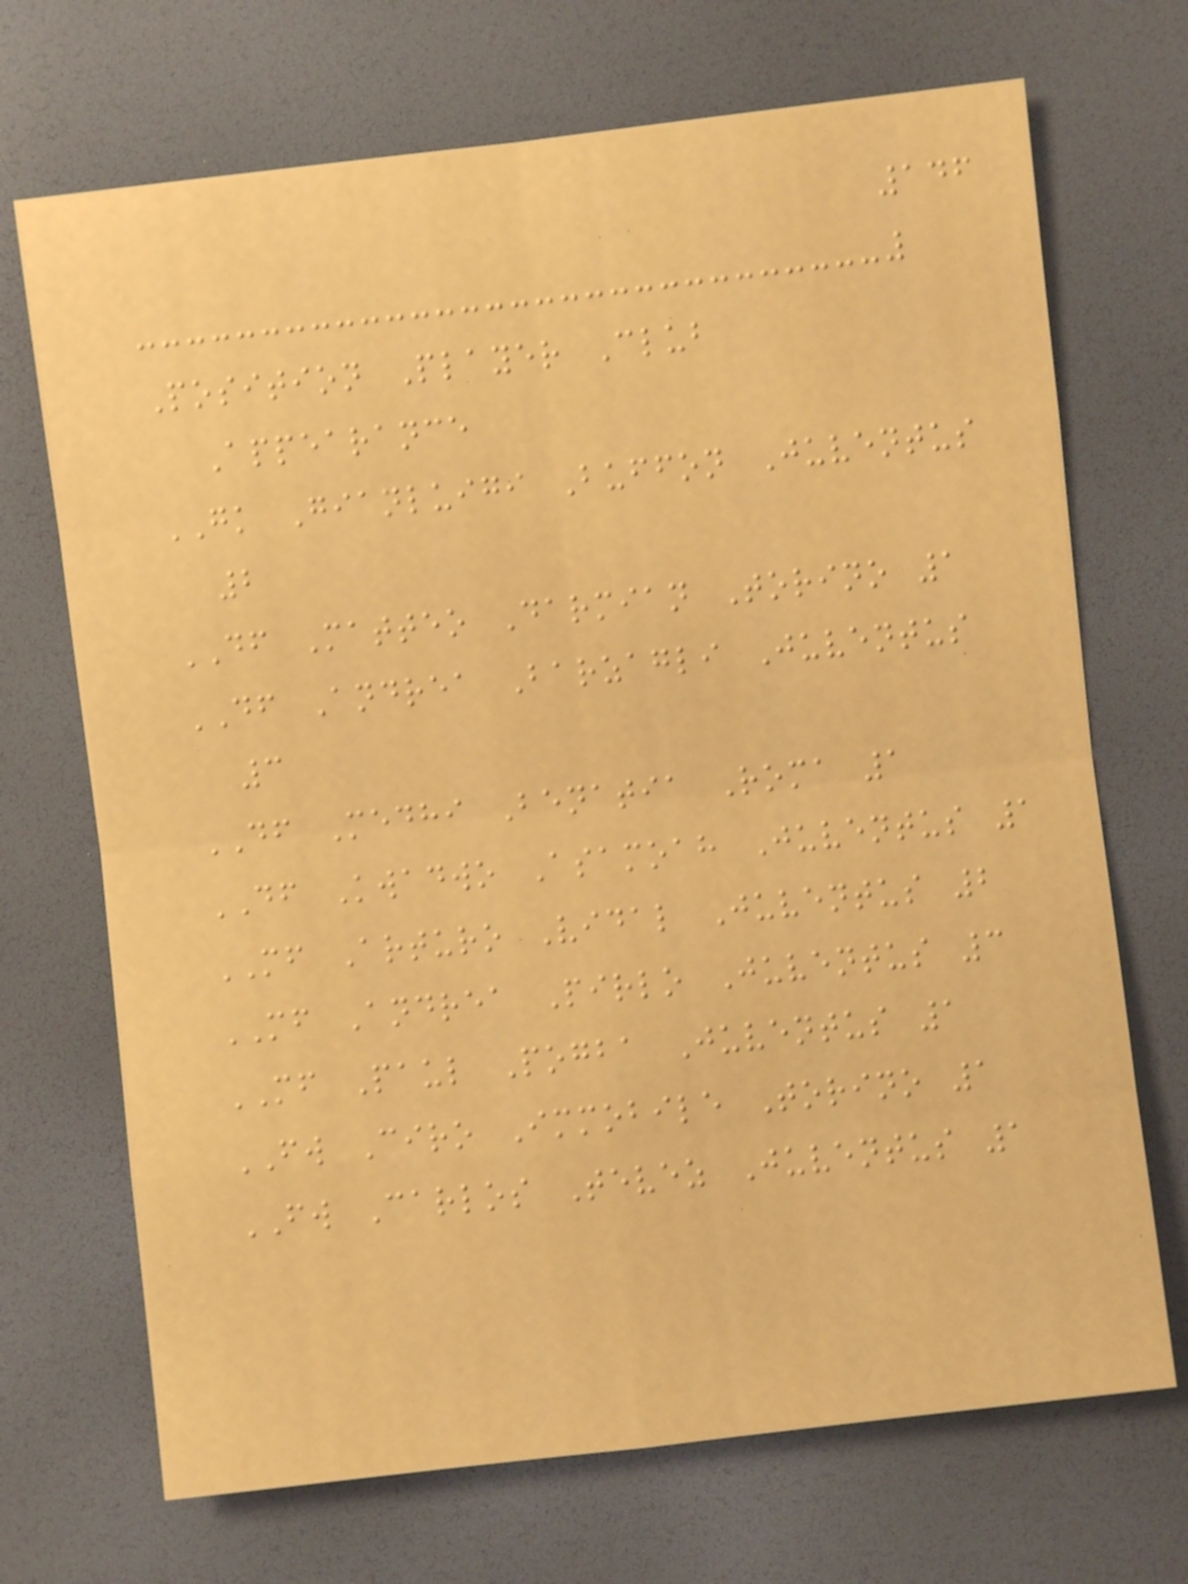146
Position Player Club
Appearance
GK Gianluigi Buffon Juventus
2
DF Matteo Darmian Torino 1
DF Andrea Barzagli Juventus
3
DF Medhi Benatia Roma 1
DF Kwadwo Asamoah Juventus 1
MF Arturo Vidal Juventus 2
MF Andrea Pirlo Juventus 3
MF Paul Pogba Juventus 1
FW Ciro Immobile Torino 1
FW Carlos Tevez Juventus 1
